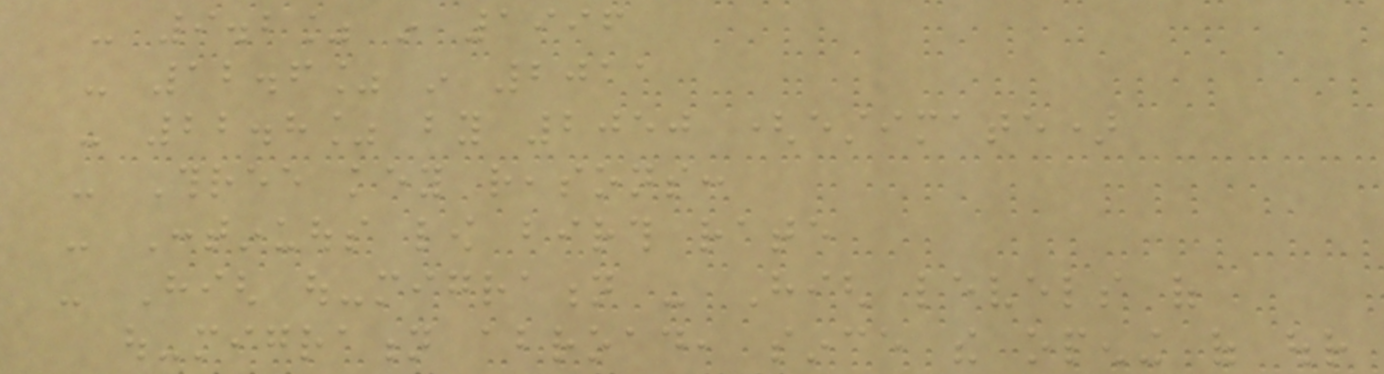- 9.2% in 1996
- 12.6% in 2011
- 22.8% by 2050 (estimate)
- Three key reasons:
- Continuous low birth rate
- High out-migration - High levels of
out-migration abroad, since the opening of our
